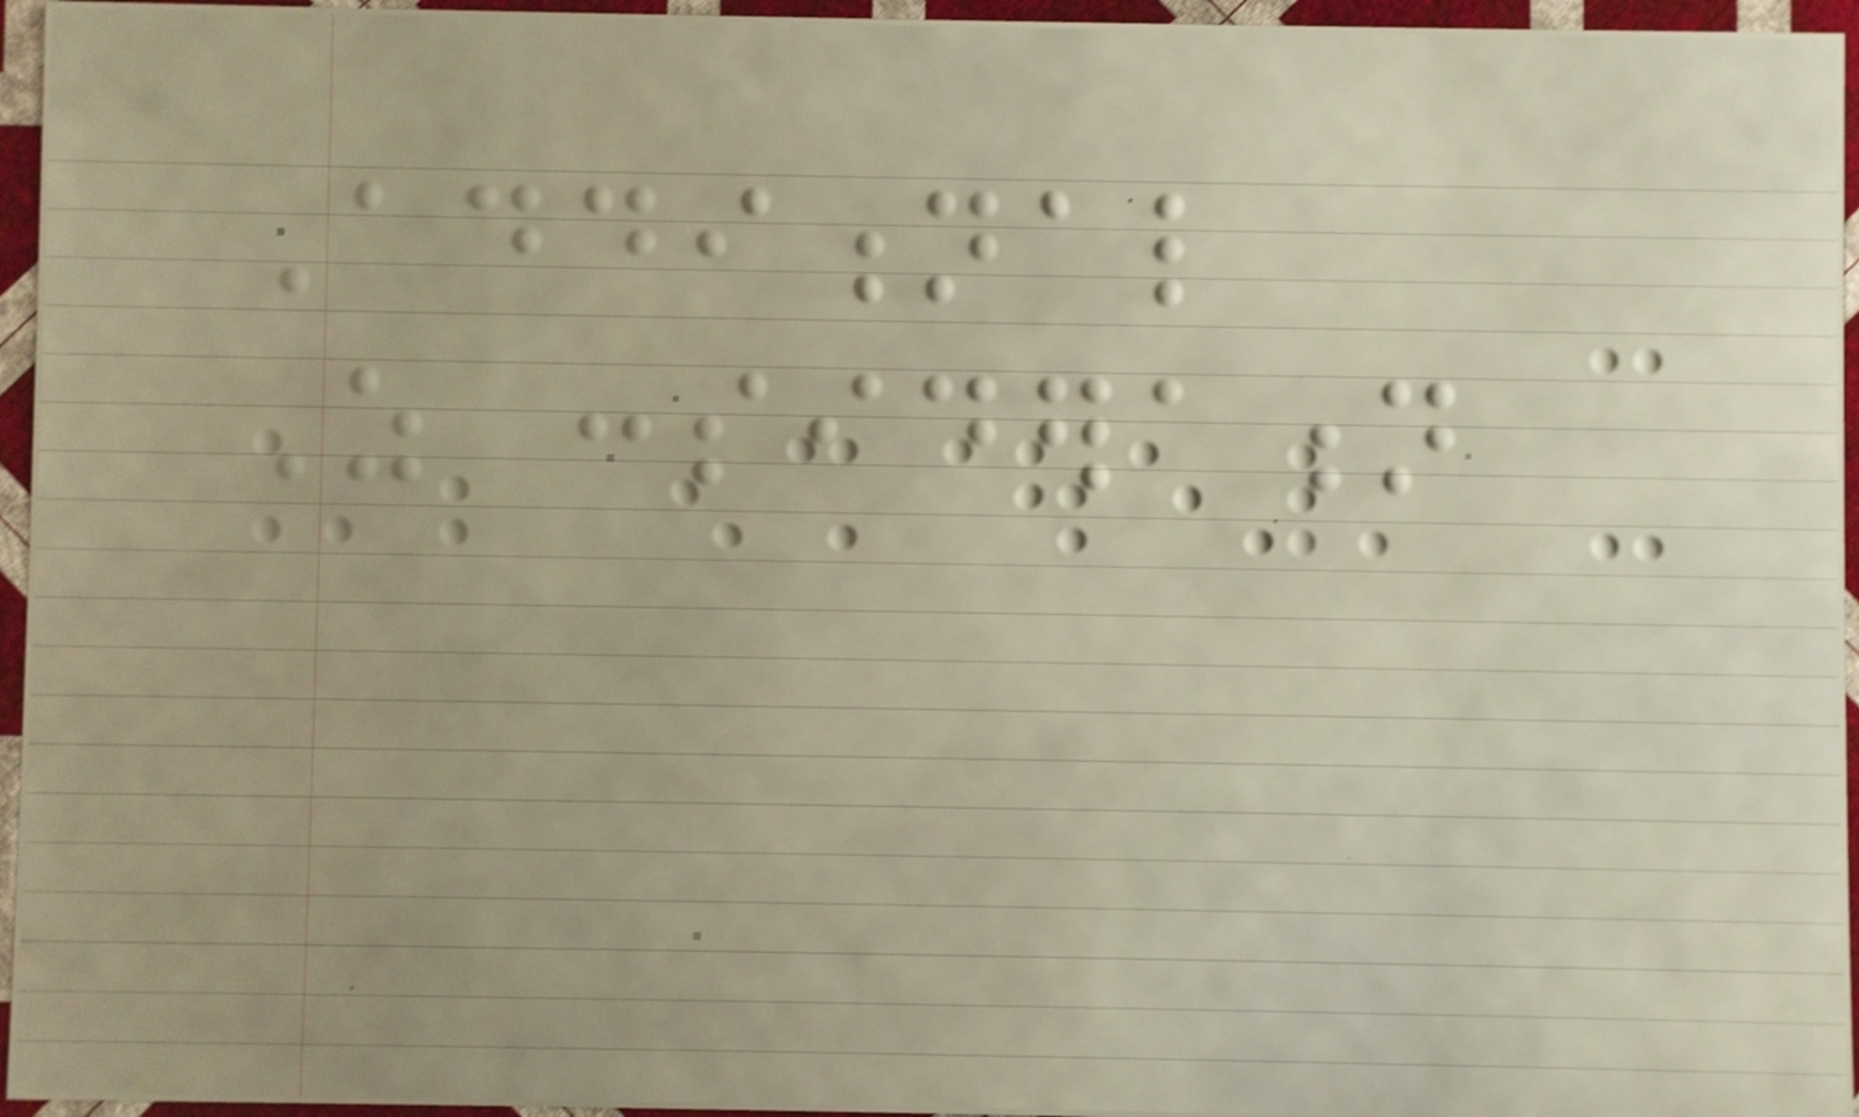Additional
As consideration
